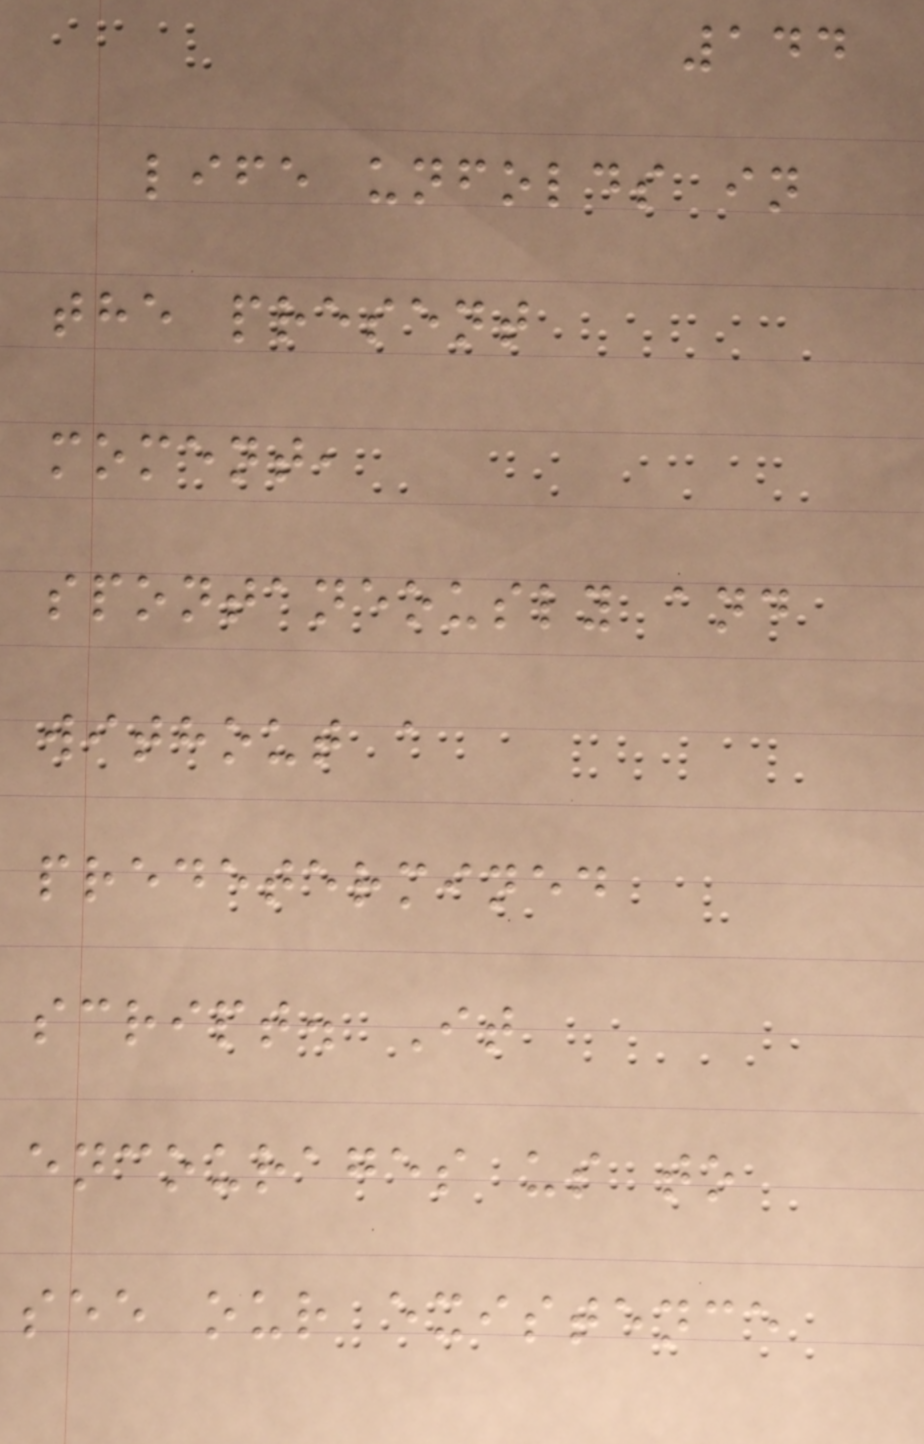144
life unfolds in
the present
moment,
spontaneously and
without a
predetermined
script. It
encourages us to
see our existence
